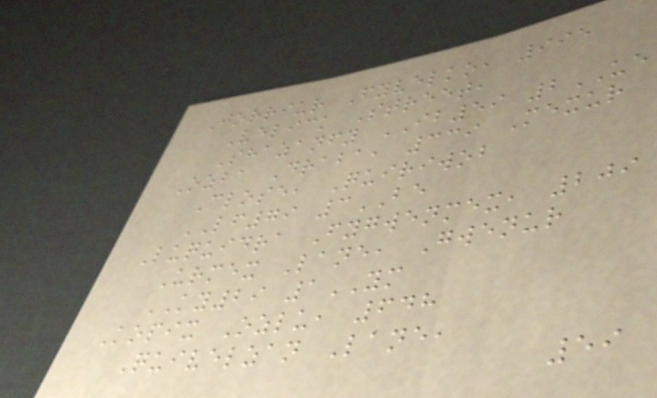Jorriur Fyvelko, 995
Velick Street,
Shazanfy IB59 2UE
Ozba Draba, 339 Mexur
Close, Quiriwob
LF79 3BE
Luquidra Fygwenmex, 209
Urmex Lane, Gwenur
KY29 1YM
Kopix Ozlu, 648
Quivelzan Lane,
59
